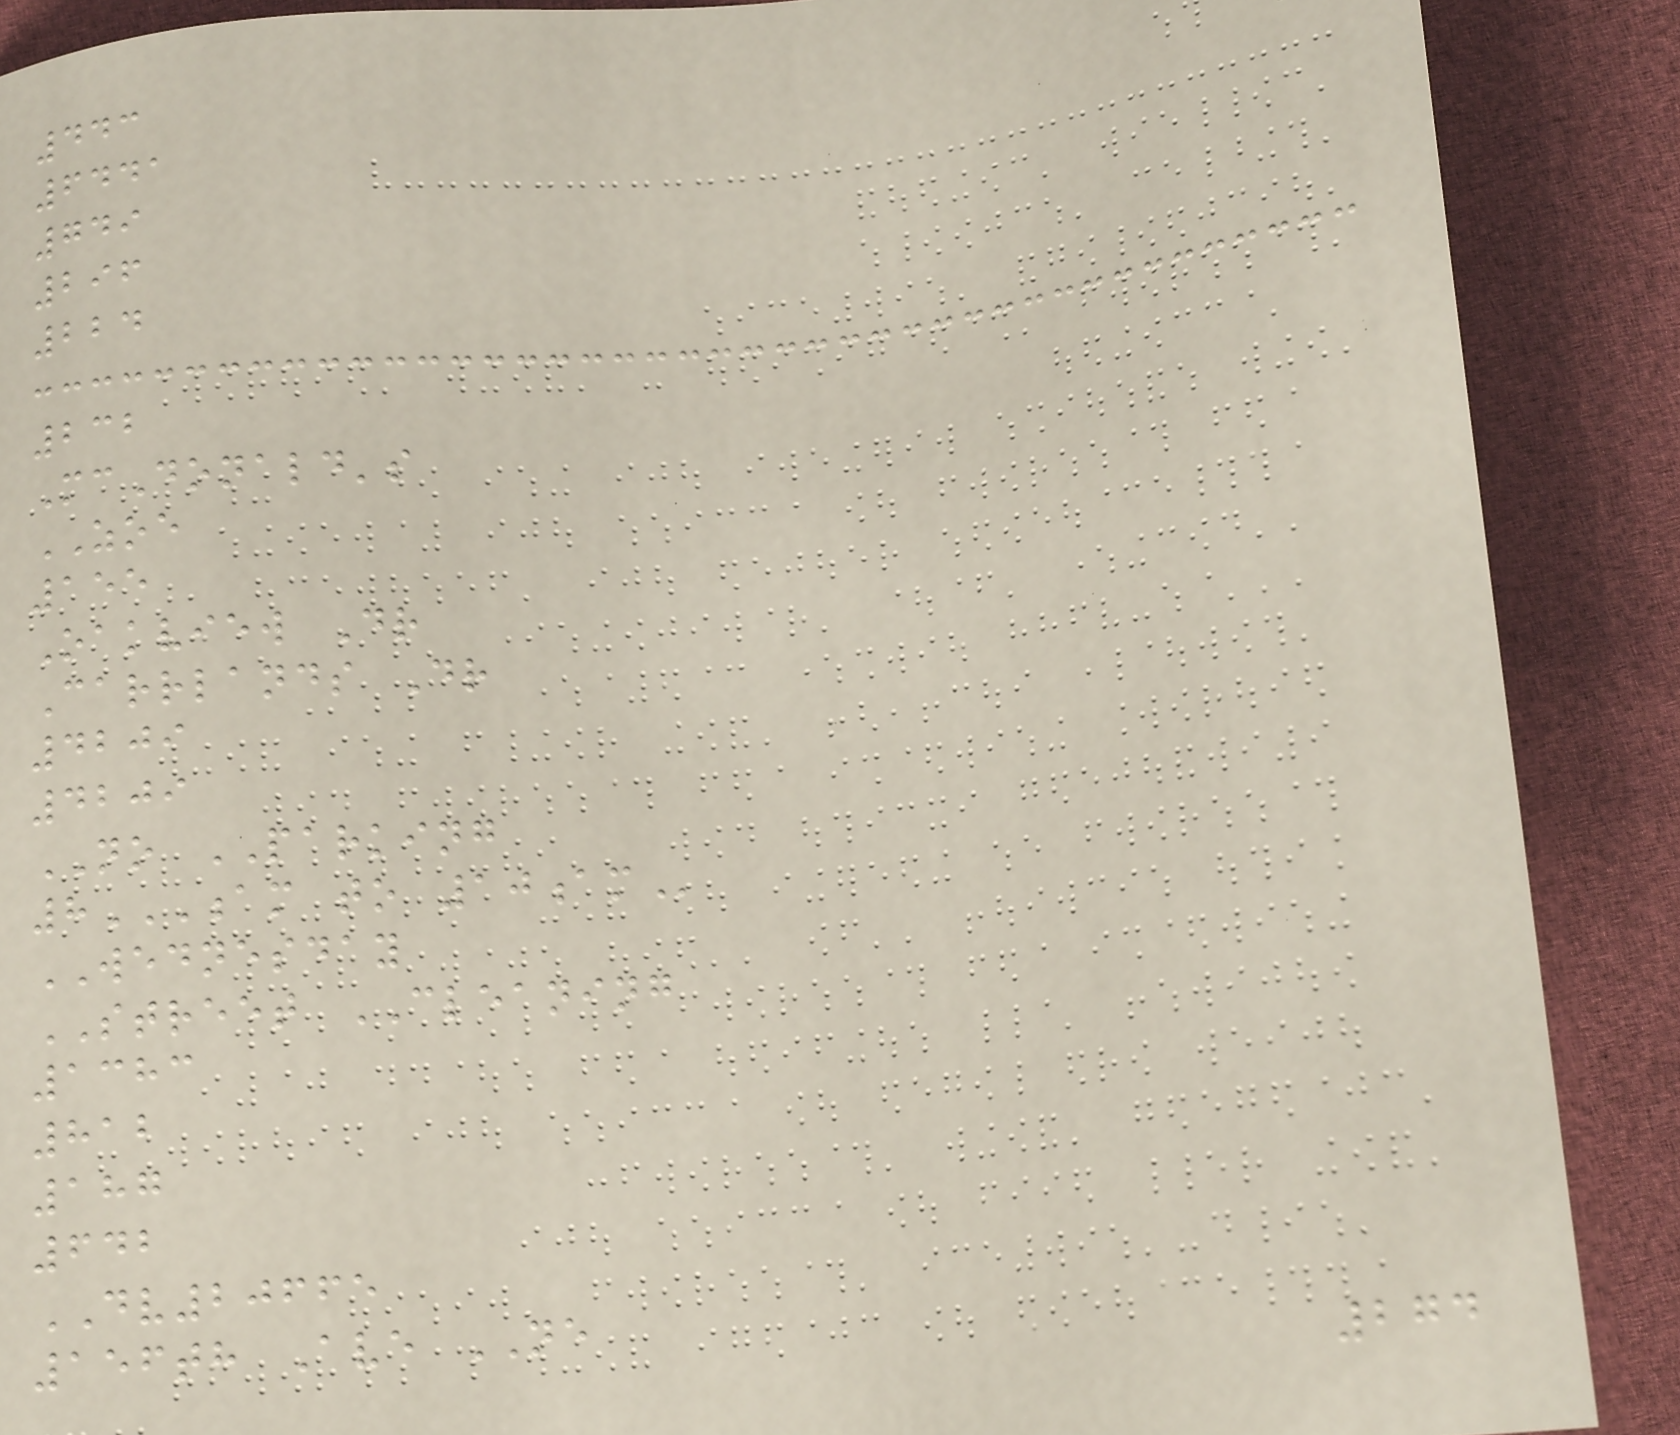443
6441
749
296
224
232
McDonald's
ZOE
155
Oakview Dr
Carrlands Dr
4209
4209
NO PARKING
8AM TO 10AM
WEDNESDAY
STREET CLEANING
1383
812
187
642
DV20665
156th Ave NE
274
